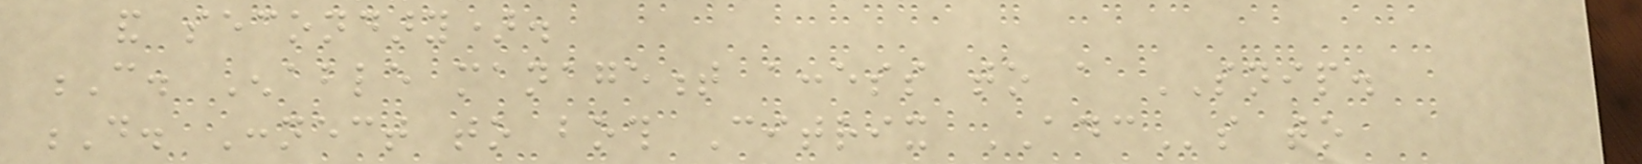and secondary).
C. Enable management access to a SNIP.
D. Connect to both Citrix ADCs to
